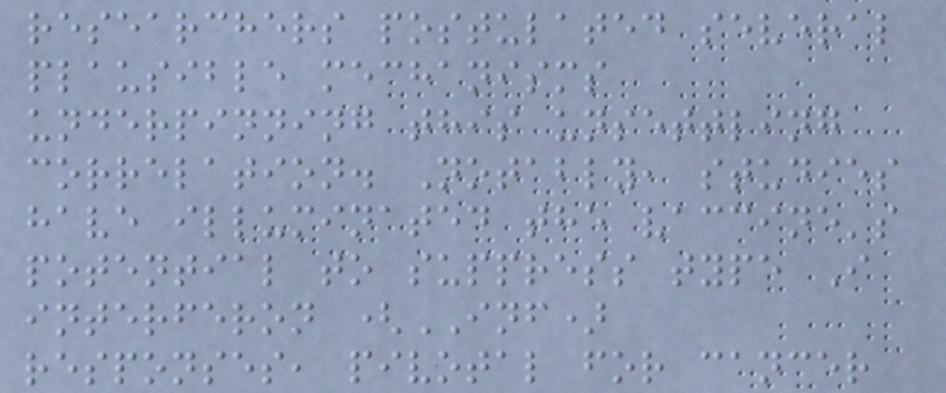researchers postulated several
plausible mechanisms
underpinning this unsettling
correlation. Notably, studies
have illuminated the vaccine's
potential to suppress type I
interferon (INF)
responses, pivotal for cancer
